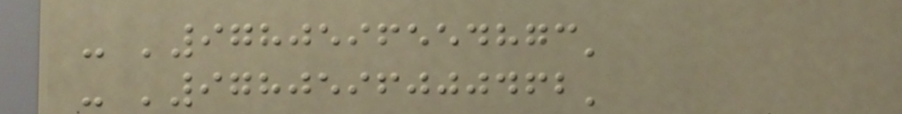- '9780596554873'
- '9780596000462'
